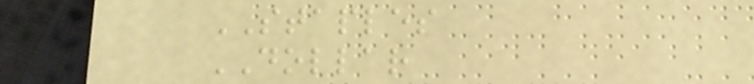STAPLES
DOLLAR
